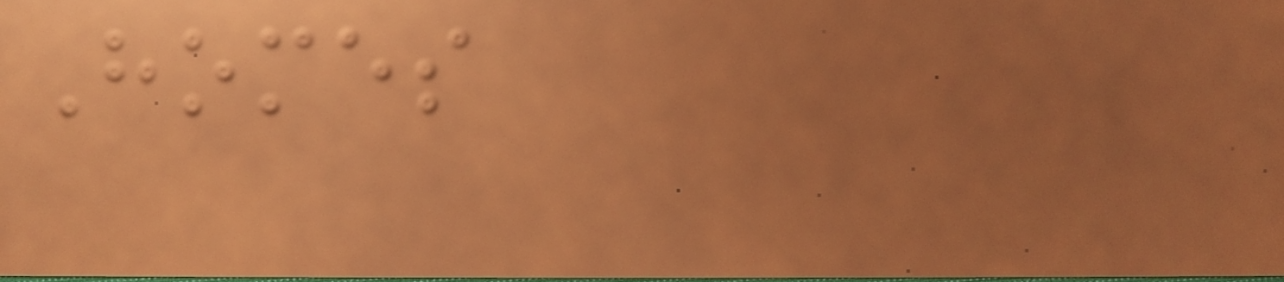Homes
